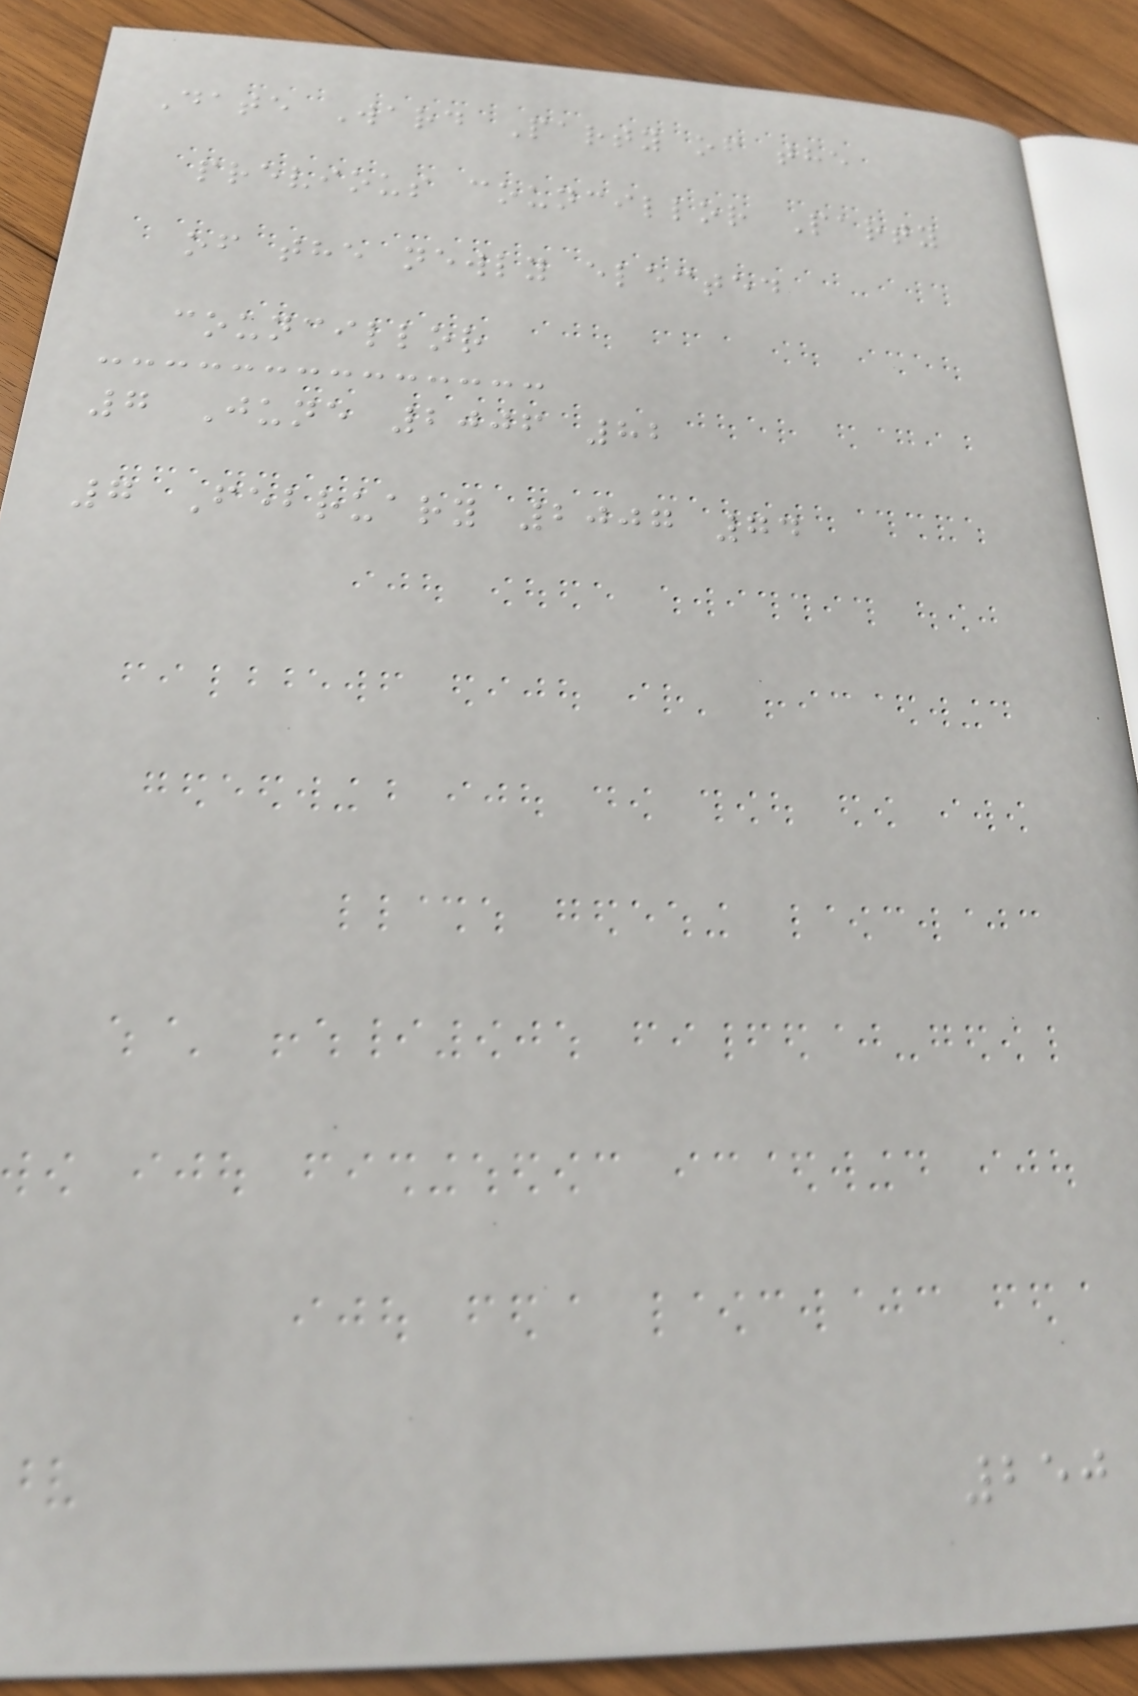Date Ward Party of the
previous councillor Party
of the newly elected
councillor
7 June 2006 82
7 February 2007 74
250
